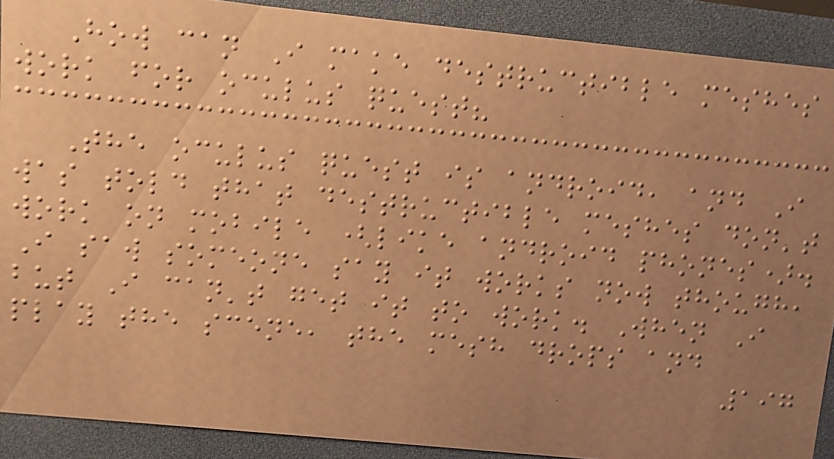How can I make destructible meshes
work for oculus quest?
The oculus quest is android, and I
was told that destructible meshes don't
work on mobile (like android phones).
I saw someone say it works now though,
but I can't get it to work. When I
play the scene, the mesh drops and
197
